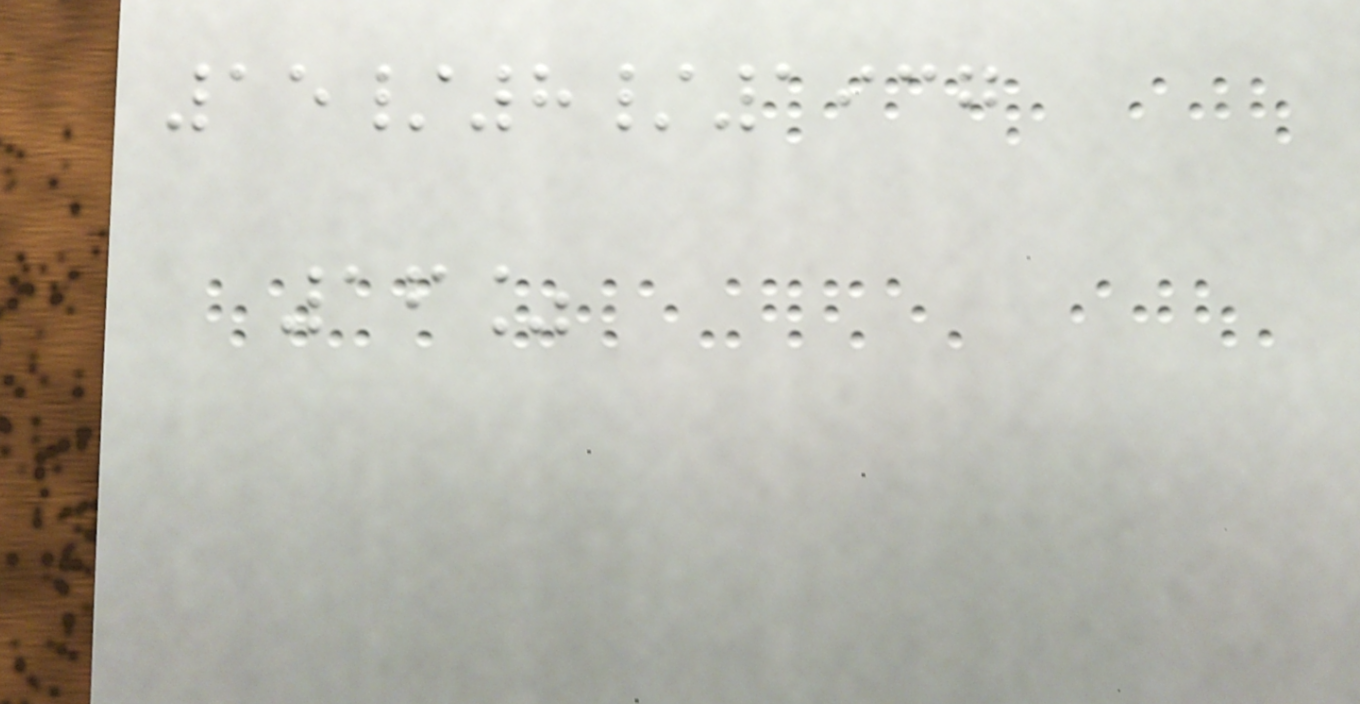15/8/1937
16%
